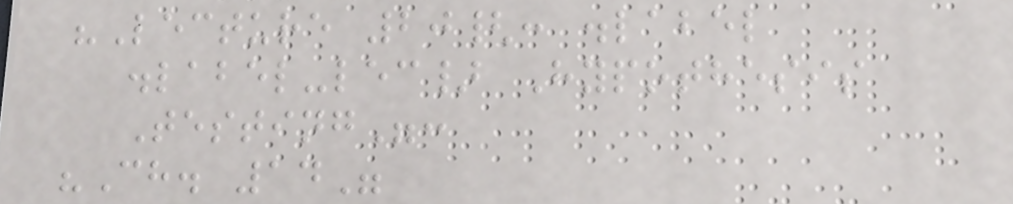"Lecture 20{: .label
.label-lec} Hypothesis
Testing":
"Ch. 14"
